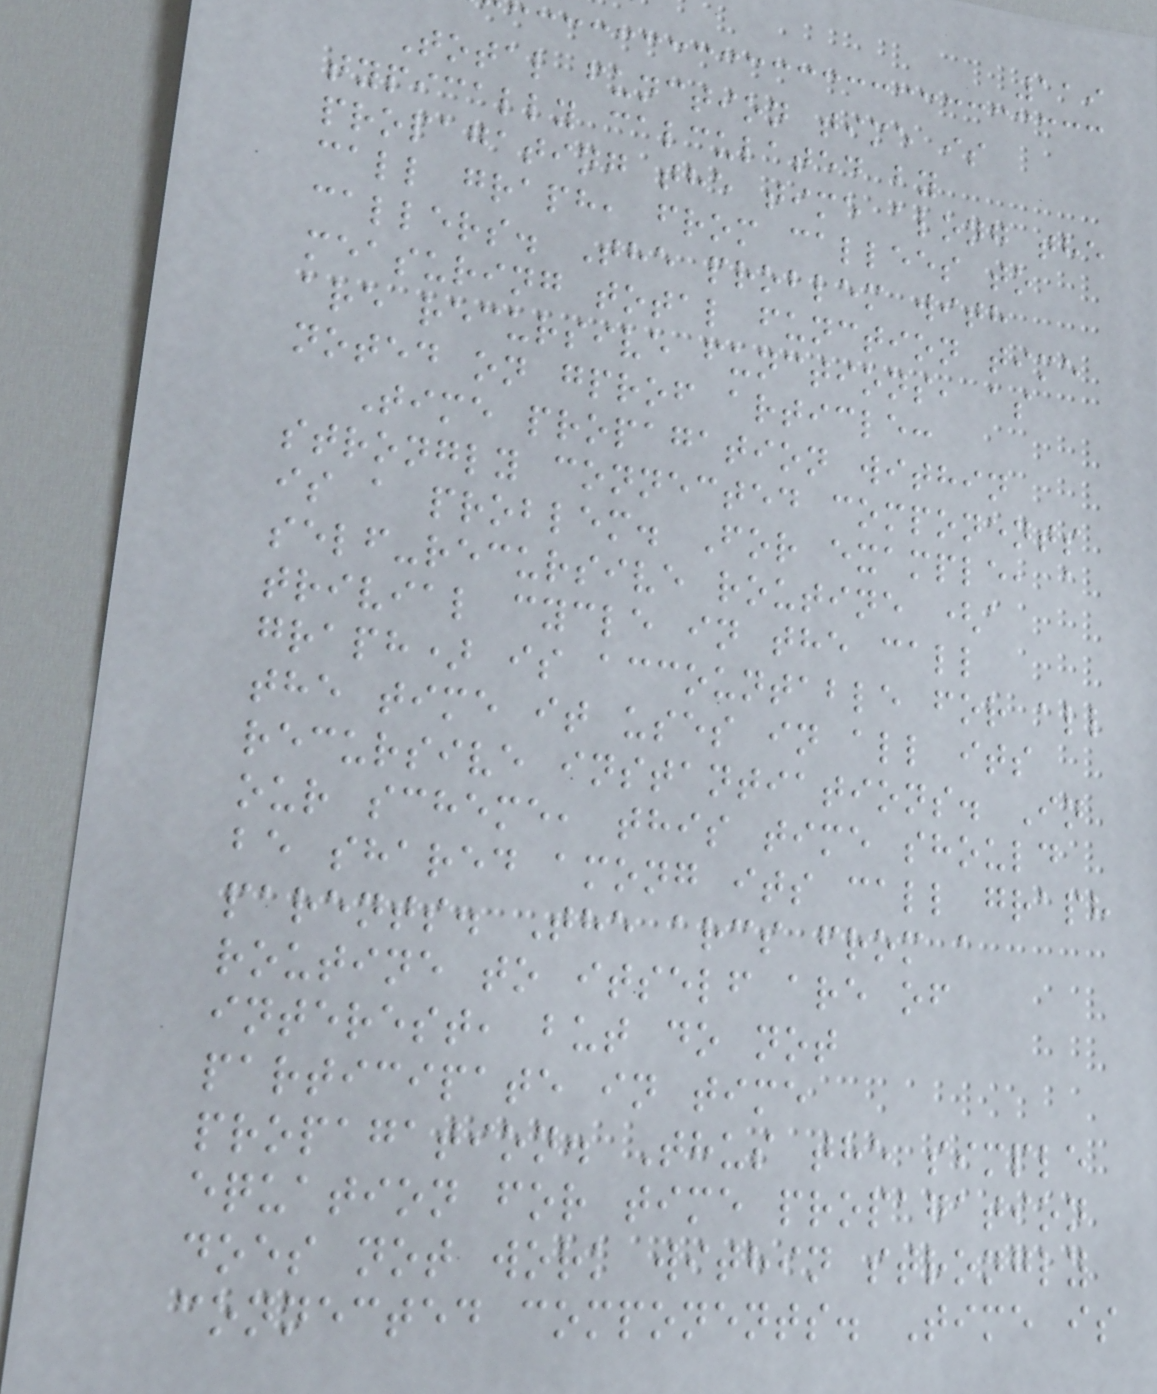119
Total function time is
typically calculated by
propagating the time along the
call graph, from callees to
callers. The problem with
measuring total function time
are recursive functions, as
noted on gprof article:
Time propagation within
strongly connected components
is a problem. For example, a
self-recursive routine (a
trivial cycle in the call
graph) is accountable for all
the time it uses in all its
recursive instantiations. In
our scheme, this time should
be shared among its call graph
parents. The arcs from a
routine to itself are of
interest, but do not
participate in time
propagation. Thus the simple
equation for time propagation
does not work within strongly
connected components. Time is
